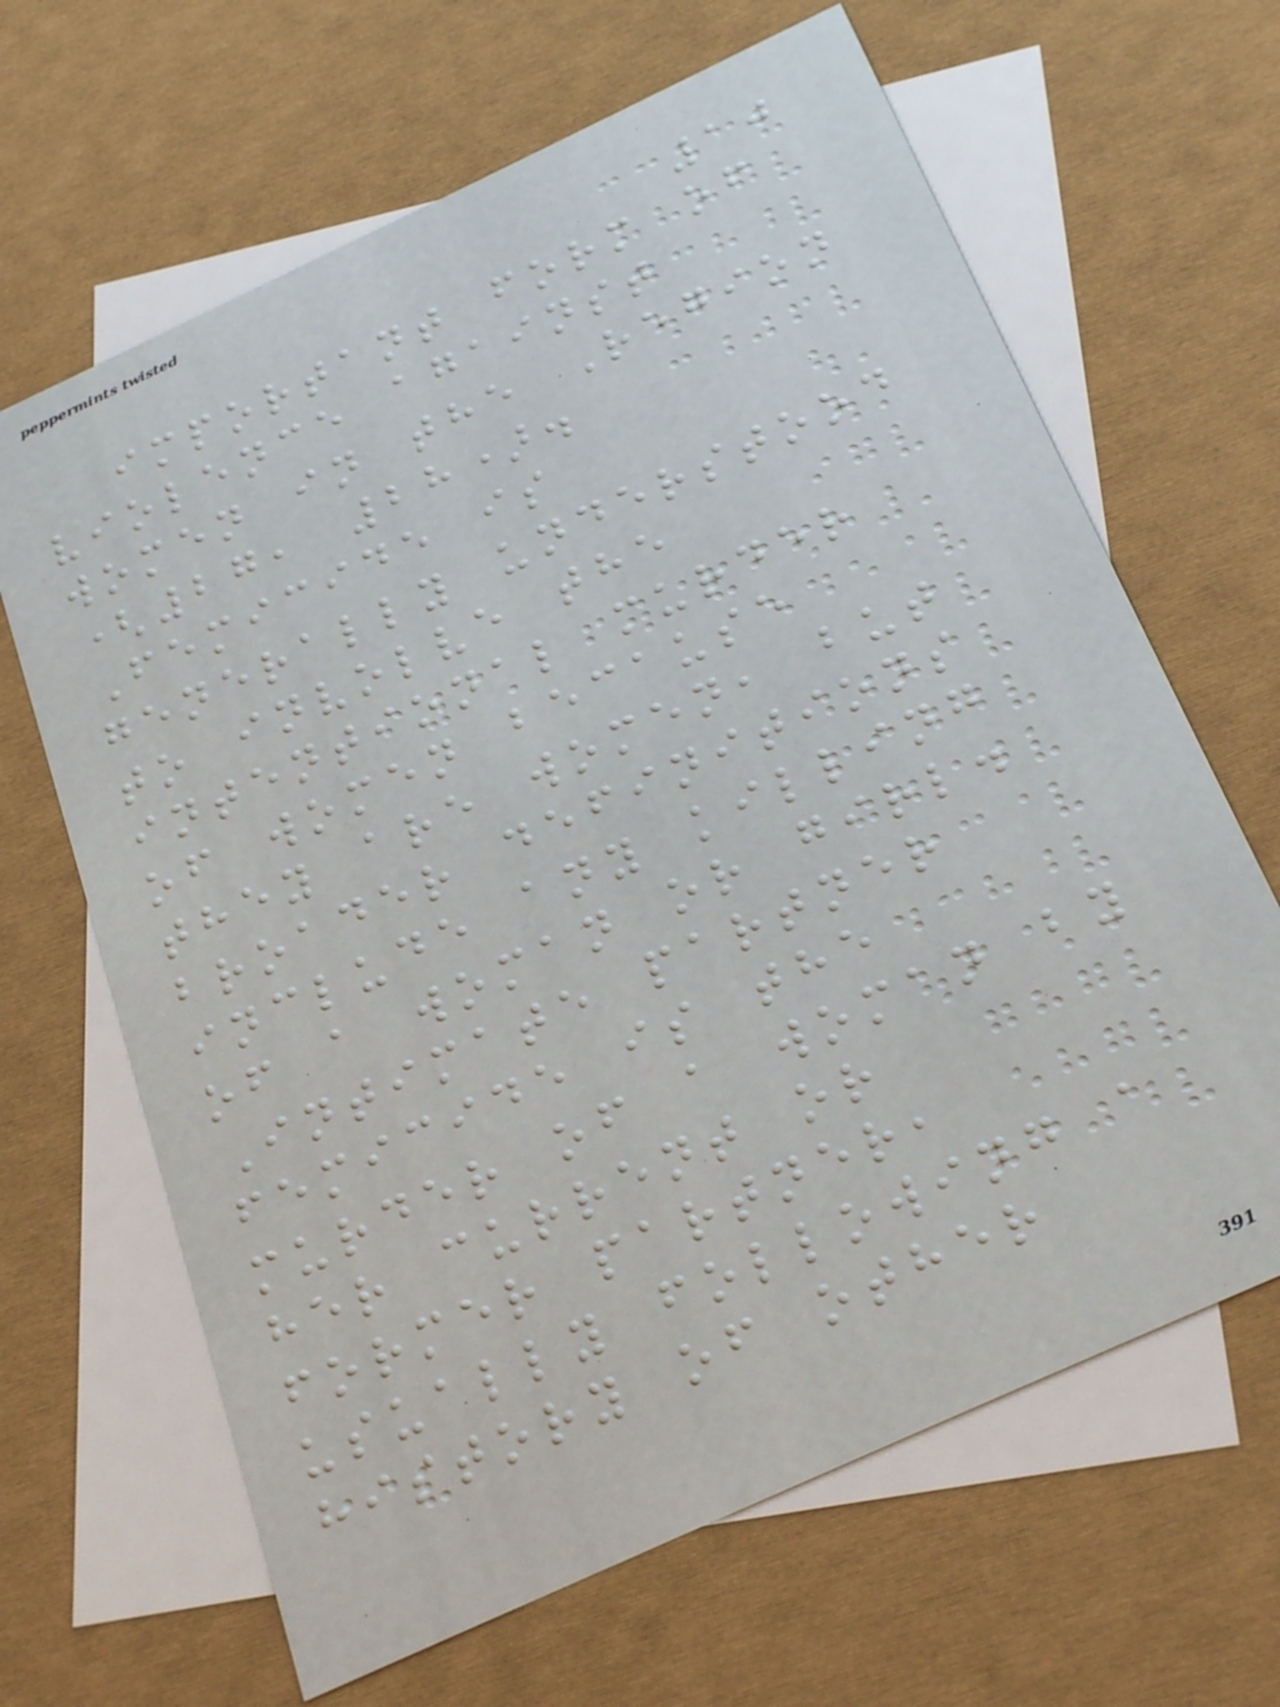10
important form of
violence against
women in the Region
(27, 28).
Femicide is
generally understood
to involve the
intentional murder
of women because
they are women, but
broader definitions
include any killing
of a woman or girl.
Intimate partner
femicide is the
murder of a woman by
her current or
former partner,
usually following a
history of other
